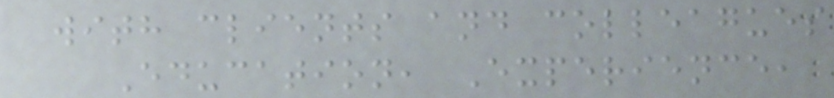with clients and colleagues
Education, Experience,
